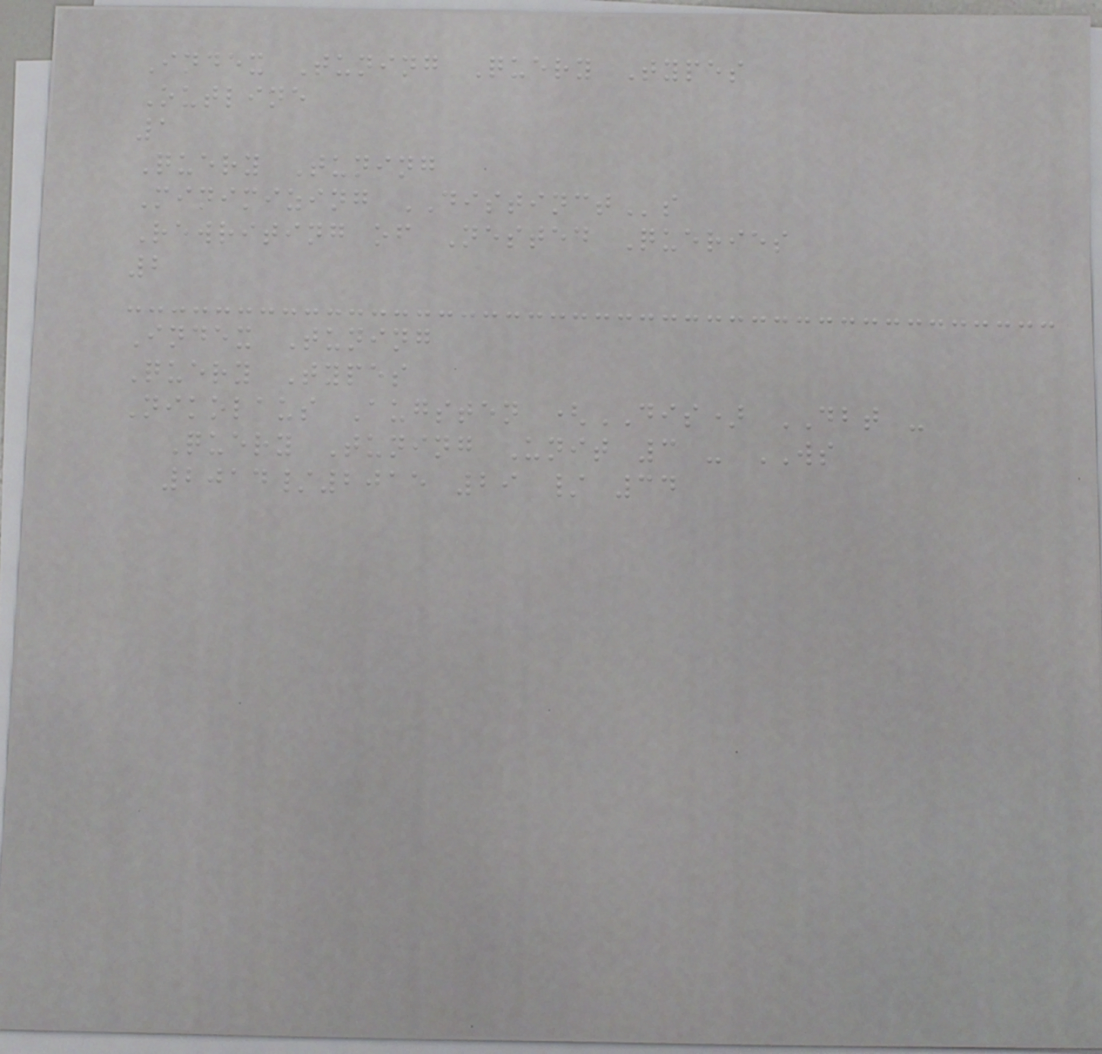Index Tuning Query Types
Outline
1
Query Tuning
Minimizing DISTINCTs
Rewriting of Nested Queries
2
Index Tuning
Query Types
Nikolaus Augsten (DIS) DBT -
Query Tuning Unit 3 - WS
2014/2015 29 / 34
